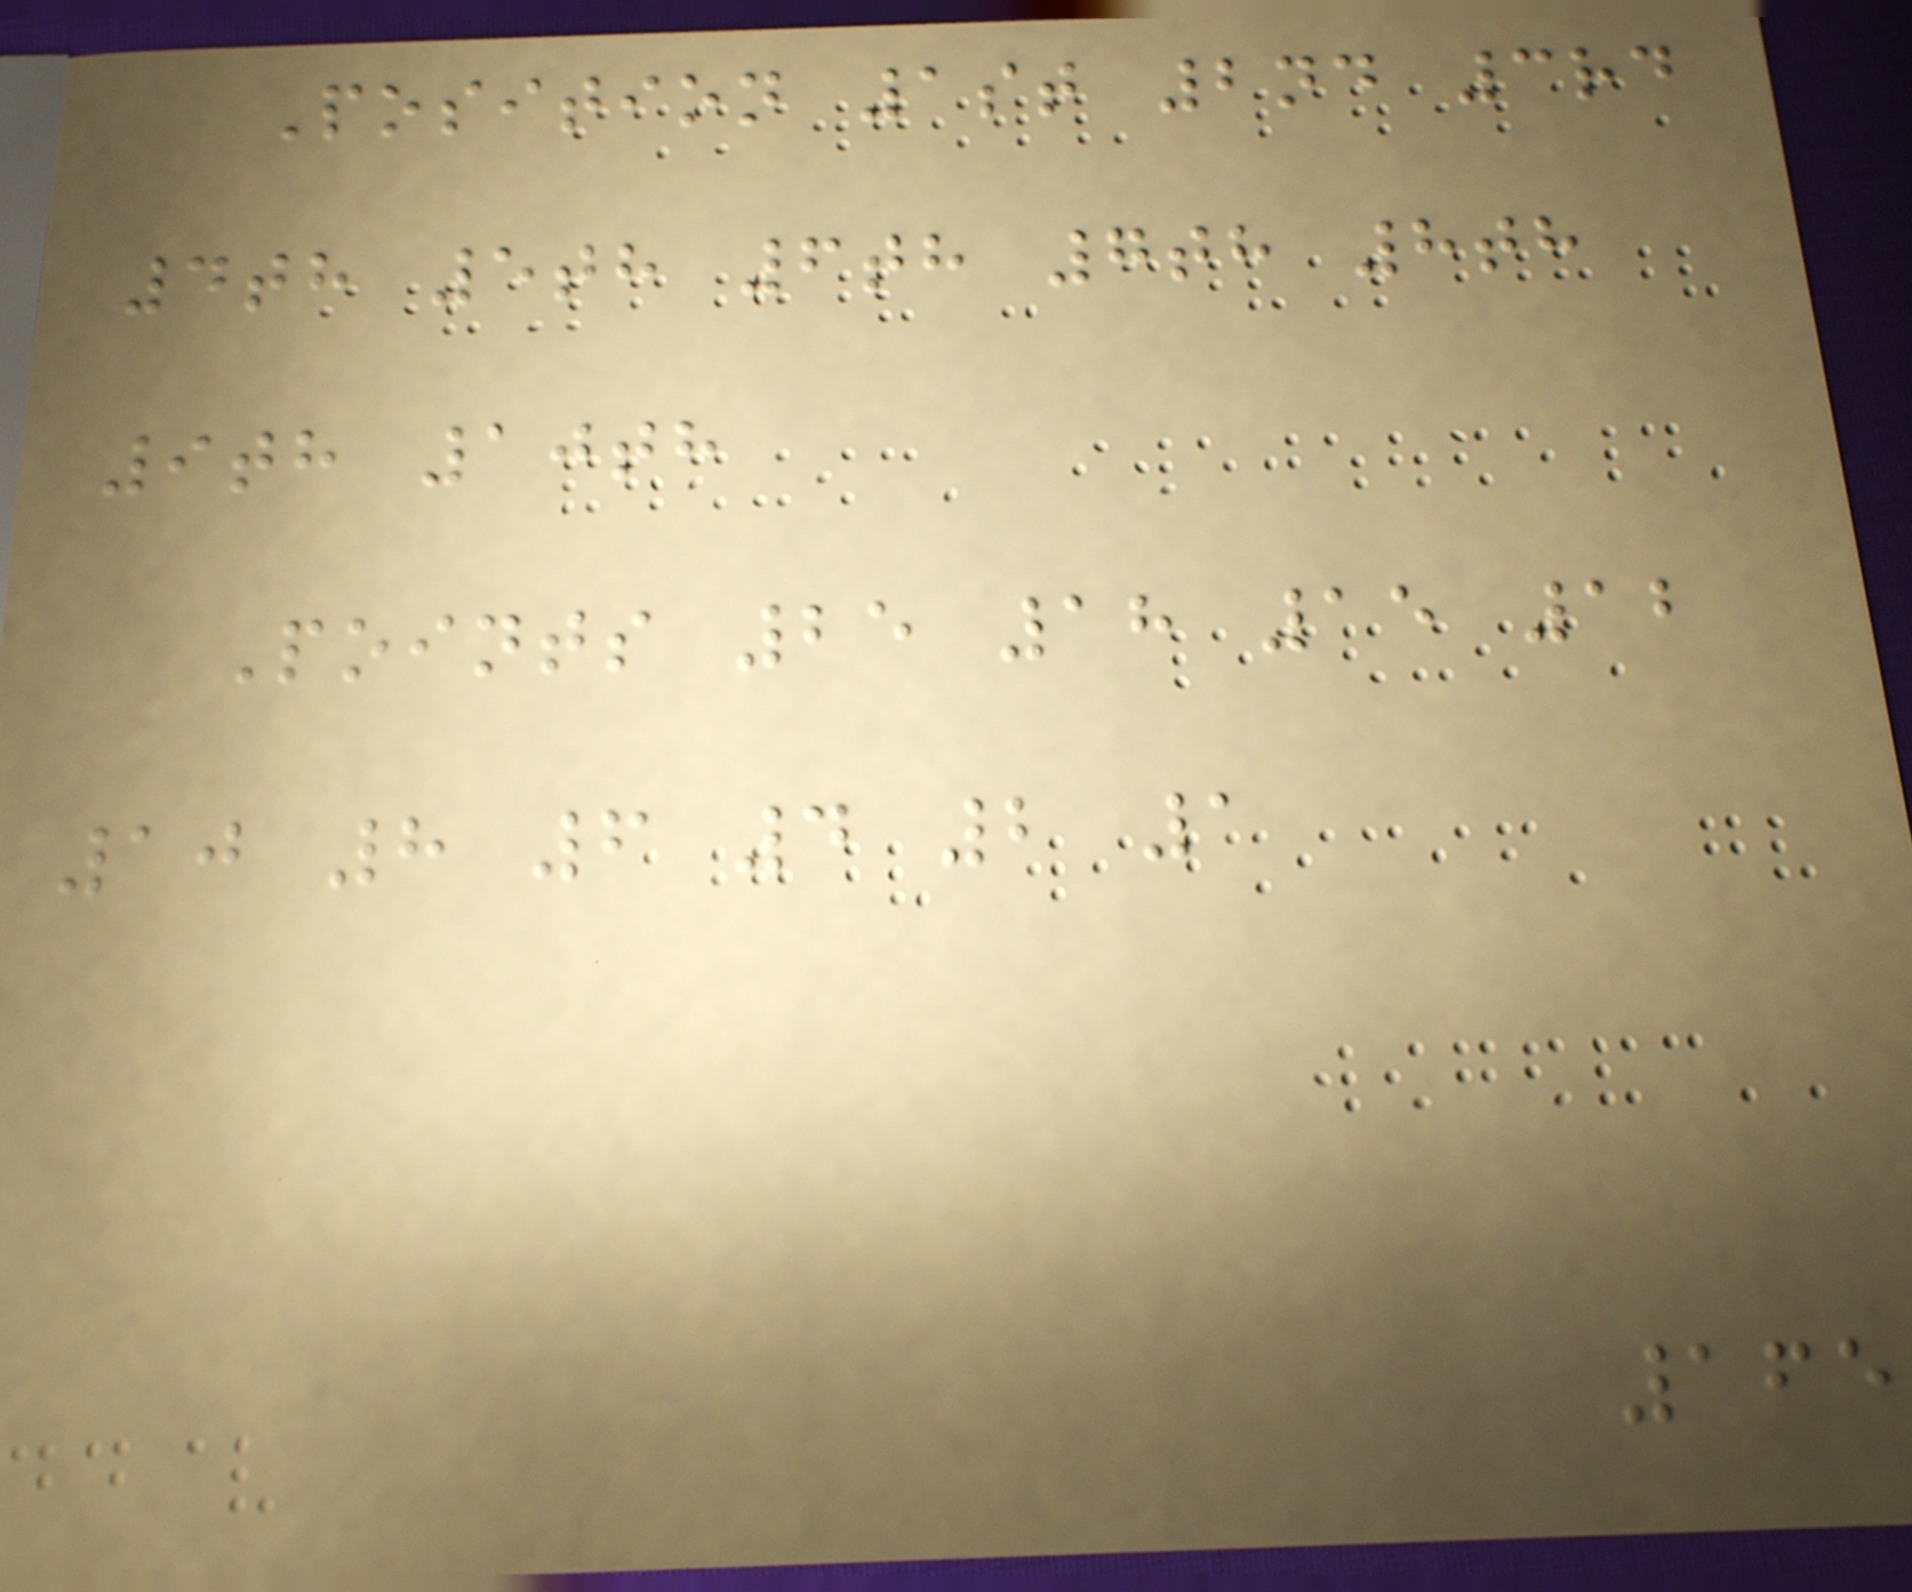Position 1st 2nd 3rd
4th 5th 6th 7th 8th
9th 10th
Points 25 18 15 12
10 8 6 4 2 1
165
